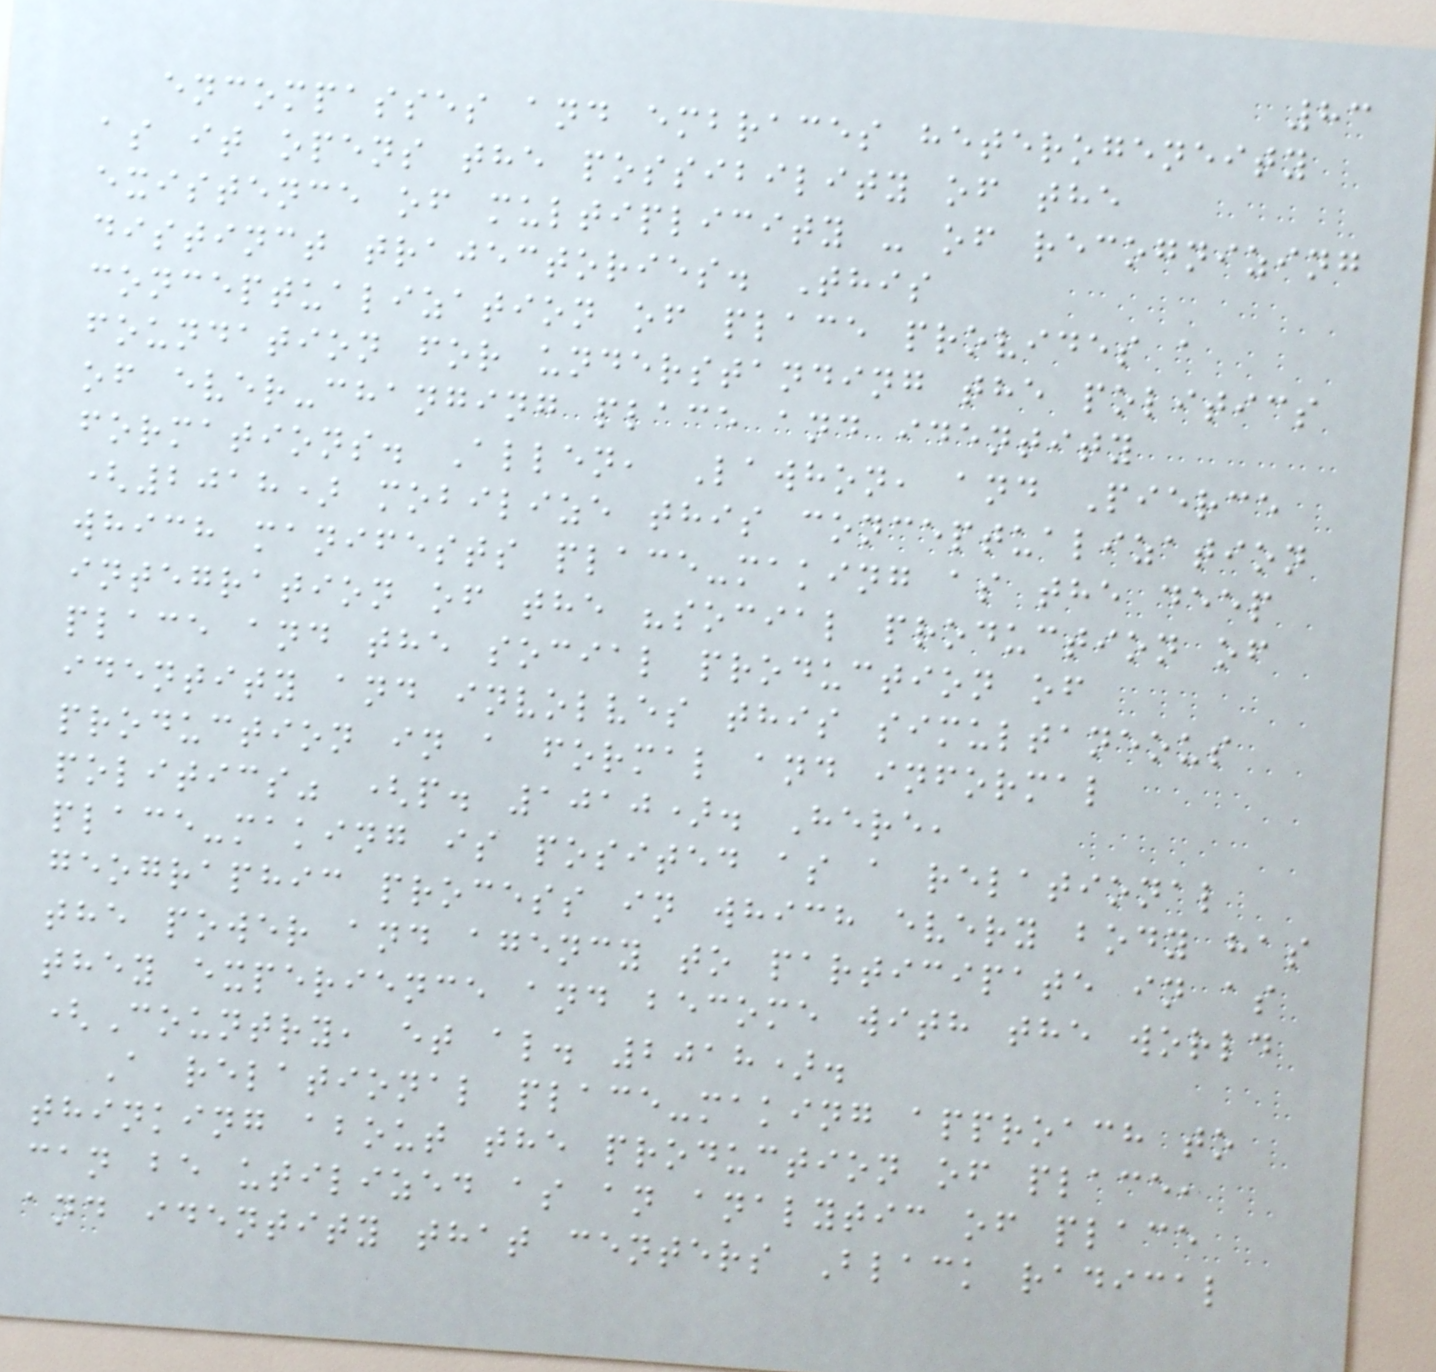83
encompasses and embraces heterogeneity
as it opens the possibility of the
existence of multiplicity - of recognizing
distinct trajectories. This
conceptualization of place provides a
foundation for understanding the politics
of ever-changing place and identity
formations. Allen, Lawhon, and Pierce
(2018) mobilize this conceptualization
which manifests place-making as the deep
integration of the "social production of
place and the social production of
identity and involves this simultaneous
production in a formal and informal
politics" (p. 1010). Here,
place-making is posited as a relational
geographic process in which every body has
the power and agency to participate in as
they experience and become with the world
(Country, et al. 2018).
A relational place-making approach to
thinking about the production of place,
can be utilized as an analytic of place
and identity that centers Black radical
